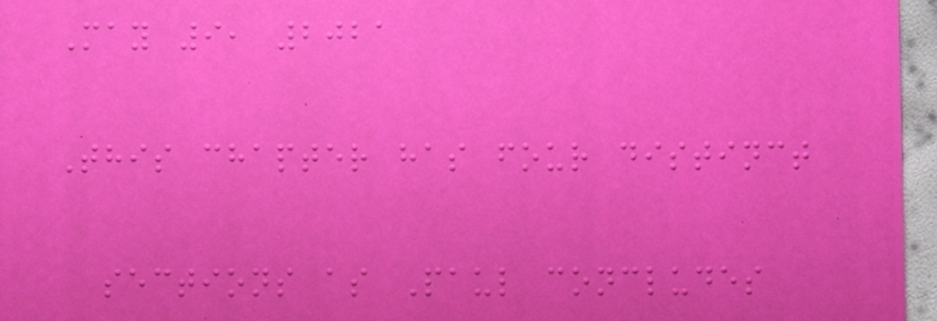May 9, 2021
This chapter has four distinct
sections as Paul concludes
